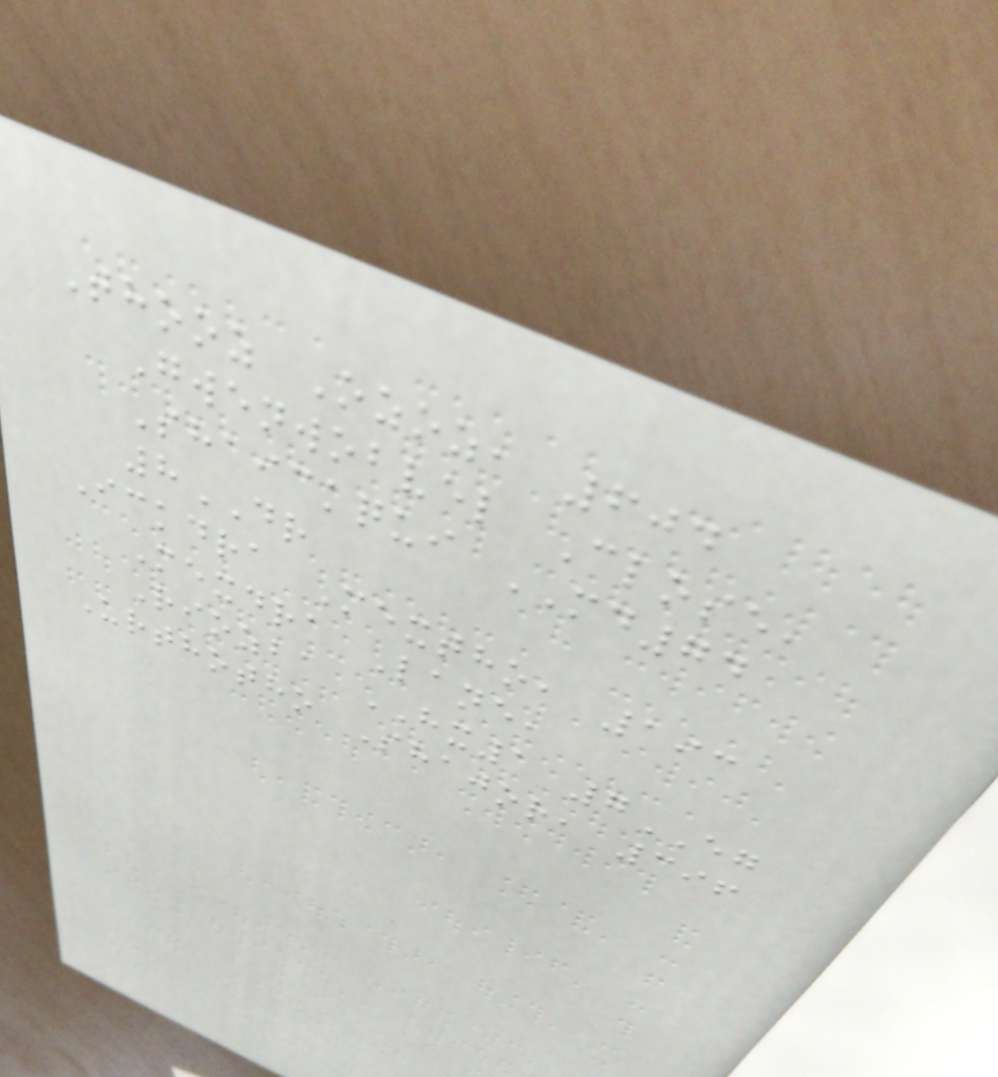Thooz Ozoz, 604
Gwenwobvel Close,
Shaickqui MD74
8DR
Ickdra Mextho, 193
Mexdra Lane,
Riozba HX1 7EG
Urthotho Shajor, 396
